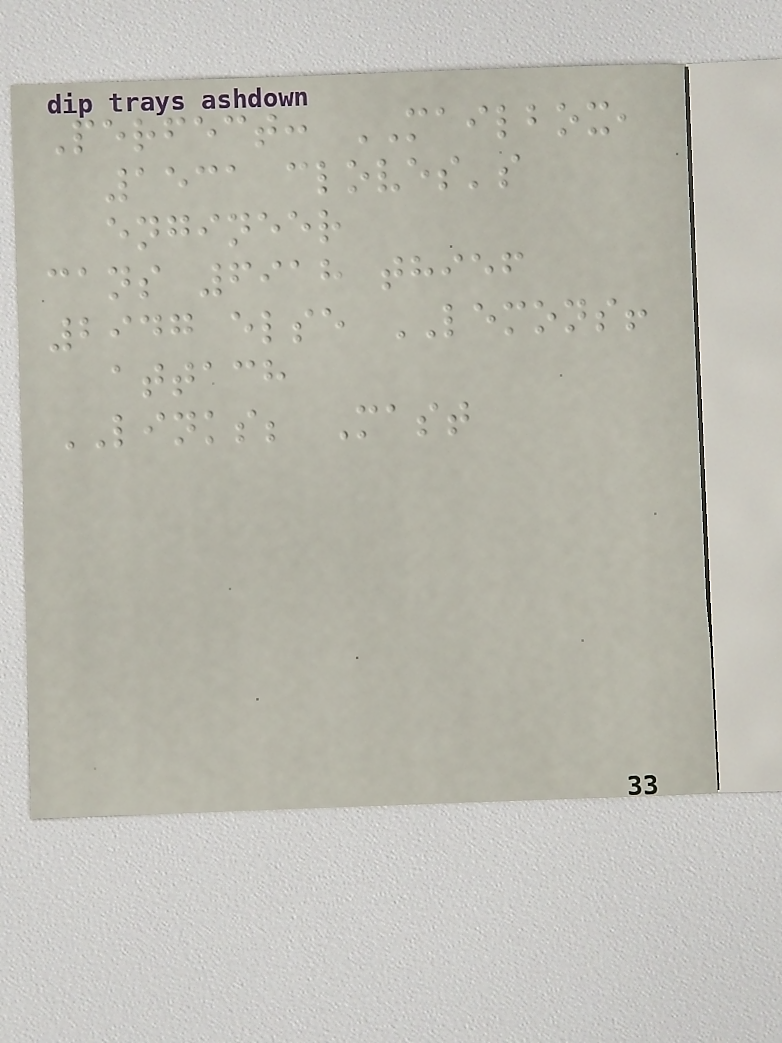Perfect: MAILBOX,
1531 cloves's
engineer
cans 6918 thief
2947 else LEMONS!
attach
LINKS; Mast
